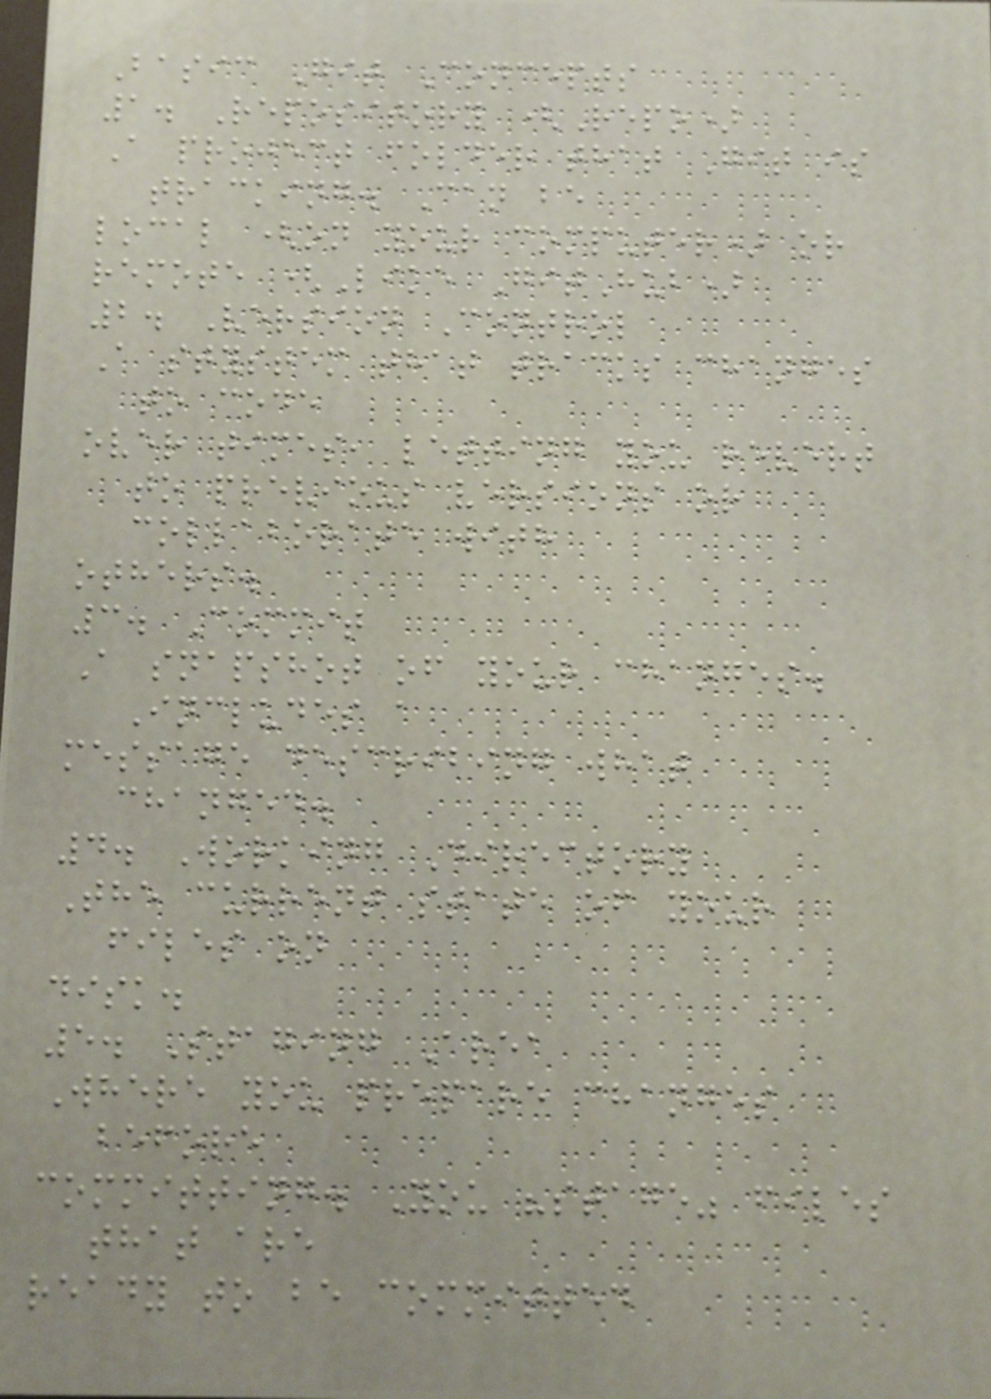Basic Git Concepts
1. Repository (Repo)
A project folder that Git is
tracking. Can be
local (on your computer) or
remote (Like GitHub)
2. Version Control
A stystem that tracks changes
to code
over times, letting you revert
to previous versions or
collaborate with
others.
3. Commit
A snapshot of your changes.
Includes a
message describing what
changed.
4. Working Directory
The current state of your
files on
disk.
5. Staging Area
Where you prepare changes
before
committing. You "stage" files
that are
ready to be committed
